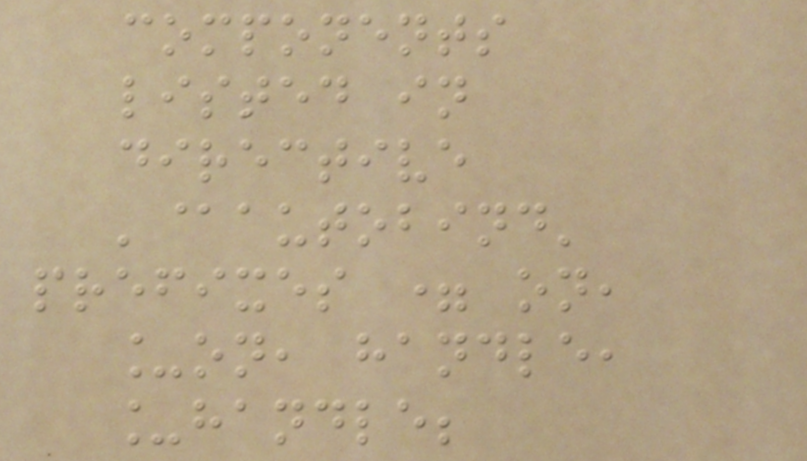components
listed in
directive
'@autobind'
prefixes = on,
_on, handle,
_handle;
